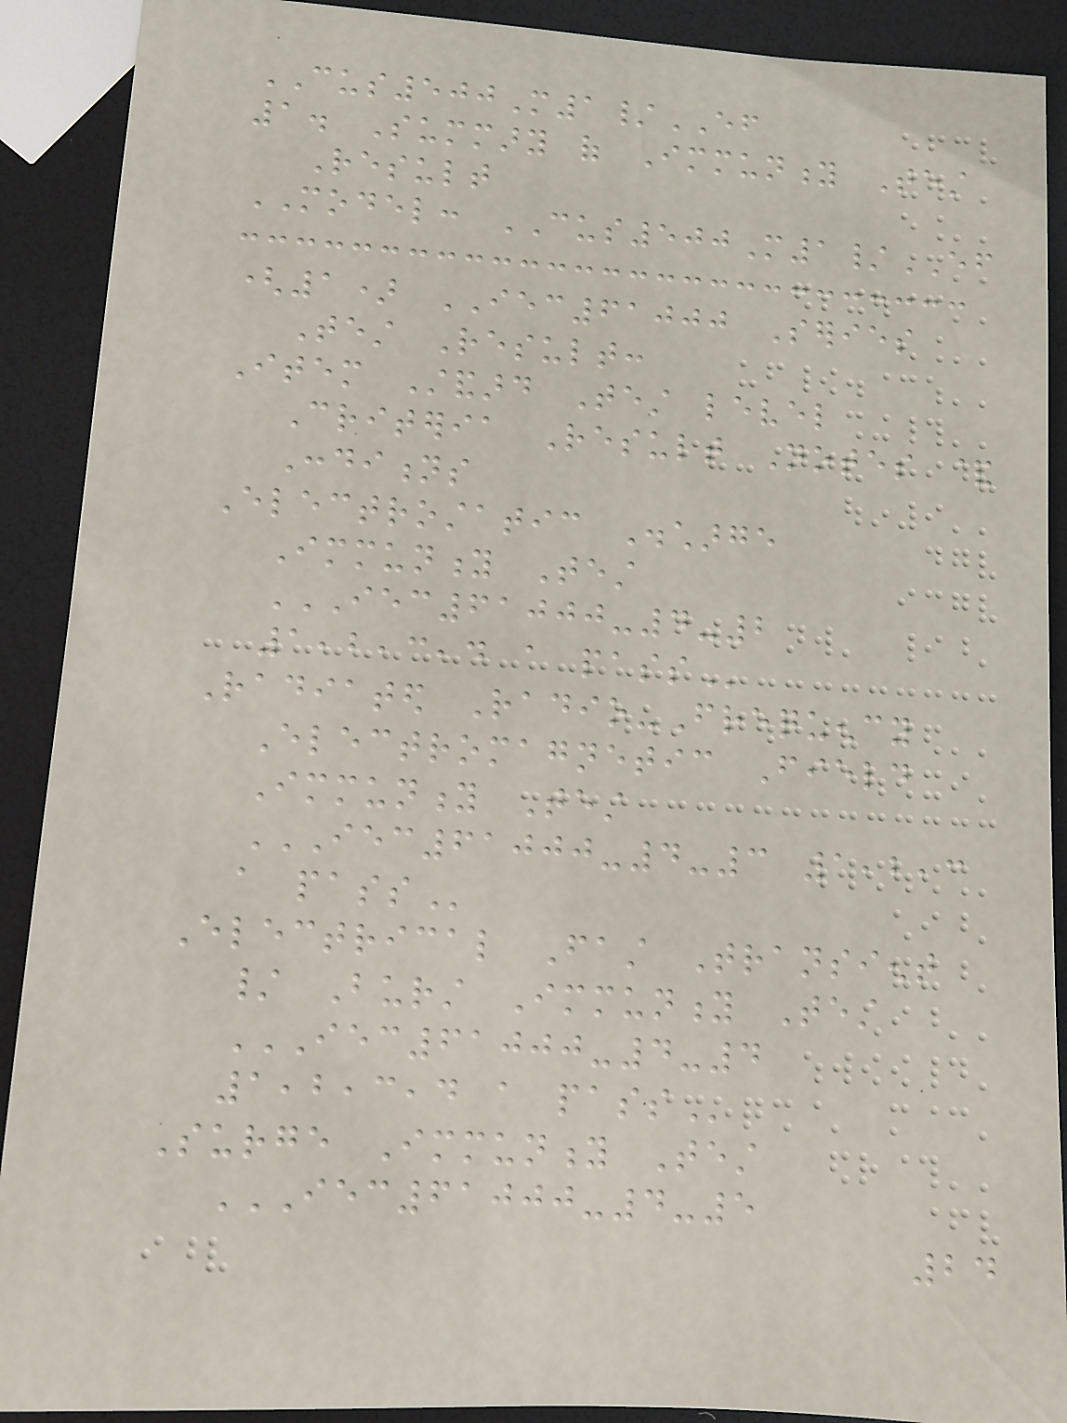CUS500M1/EF
1. Summary of Immunity Test
Result
MODEL: CUS500M1/EF
(1) IEC61000 Series
Test Result:
Item Standard Test level
Criteria Result Notes &
Conditions
Electrostatic Discharge
Immunity Test
IEC61000-4-2
1,2,3,4 A PASS
Radiated Radio-Frequency
Electromagnetic Field
Immunity Test
IEC61000-4-3 1,2,3
A PASS
Electrical Fast Transient
/ Burst Immunity Test
IEC61000-4-4
1,2,3,4 A PASS
Surge Immunity Test
IEC61000-4-5
24
